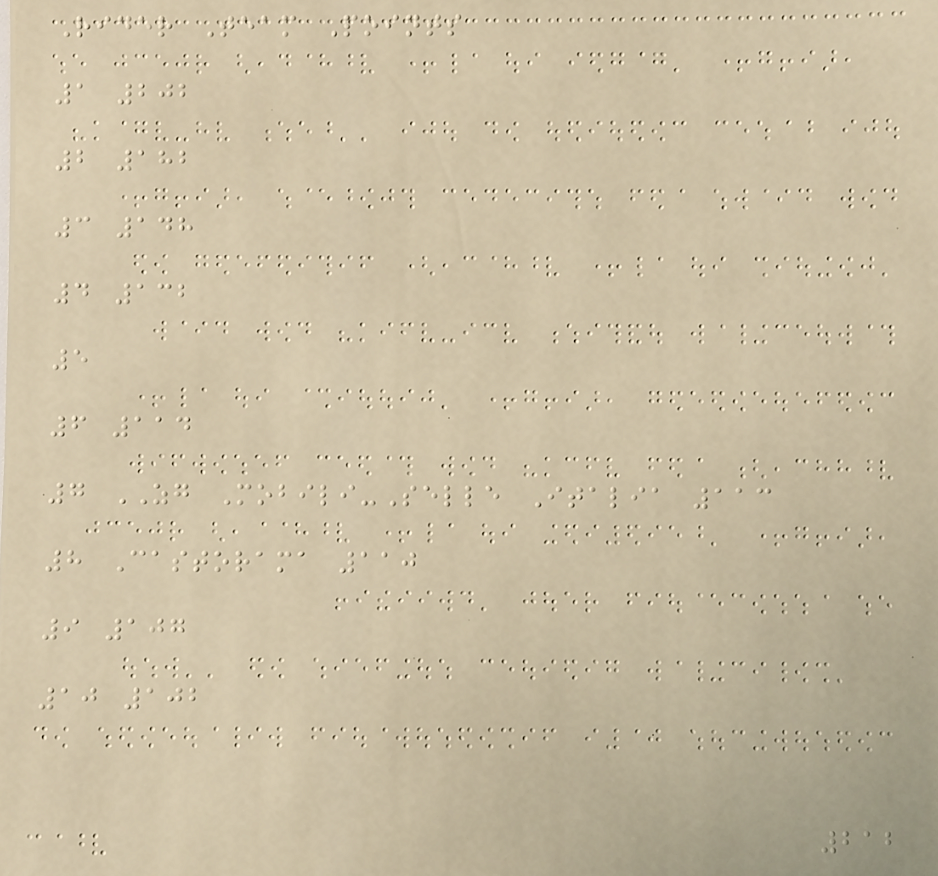Rider Team Points
1 202
2 182
3 148
4 132
5
6 114
7 ZG Mobili-Selle Italia 113
8 Castorama 110
9 107
10 102
212
